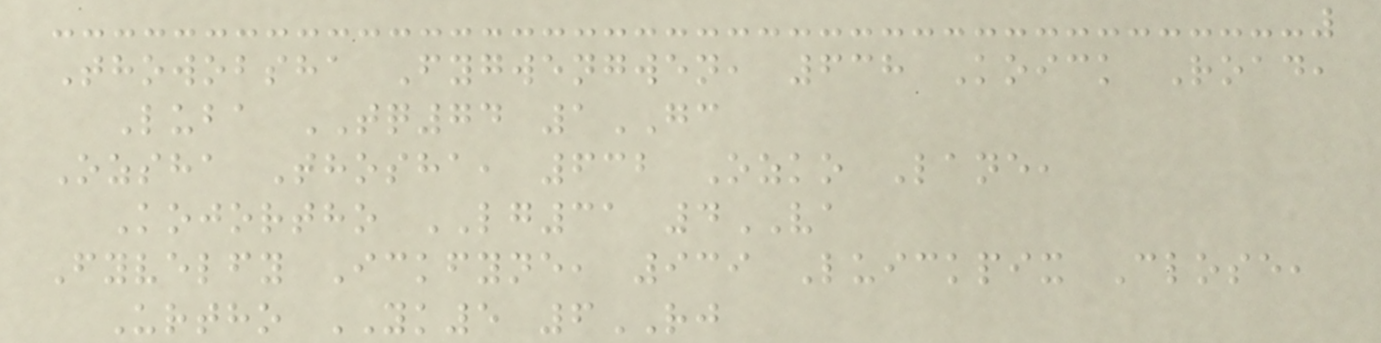Thowobsha Fygwengwen, 638 Koick Road,
Luba TQ74 1GC
Ozsha Thosha, 632 Ozko Lane,
Kojortho LG31 4VA
Fyvelfy Ickfyne, 939 Luickpix Close,
Urtho YK5 6RJ
